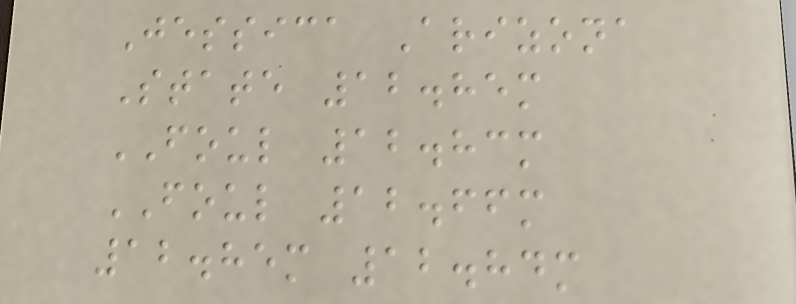Jessica Arizona
State 12.85m
FOUL 12.83m
FOUL 12.66m
12.85m 12.84m
